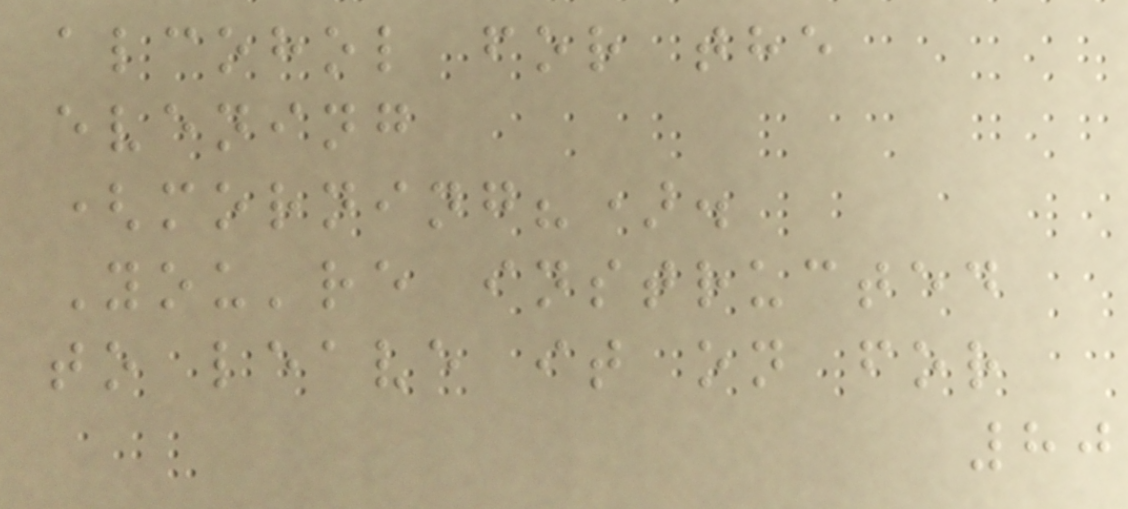alcohol for the
evening
(morning?).
You're instructed
to leave it on for
80
